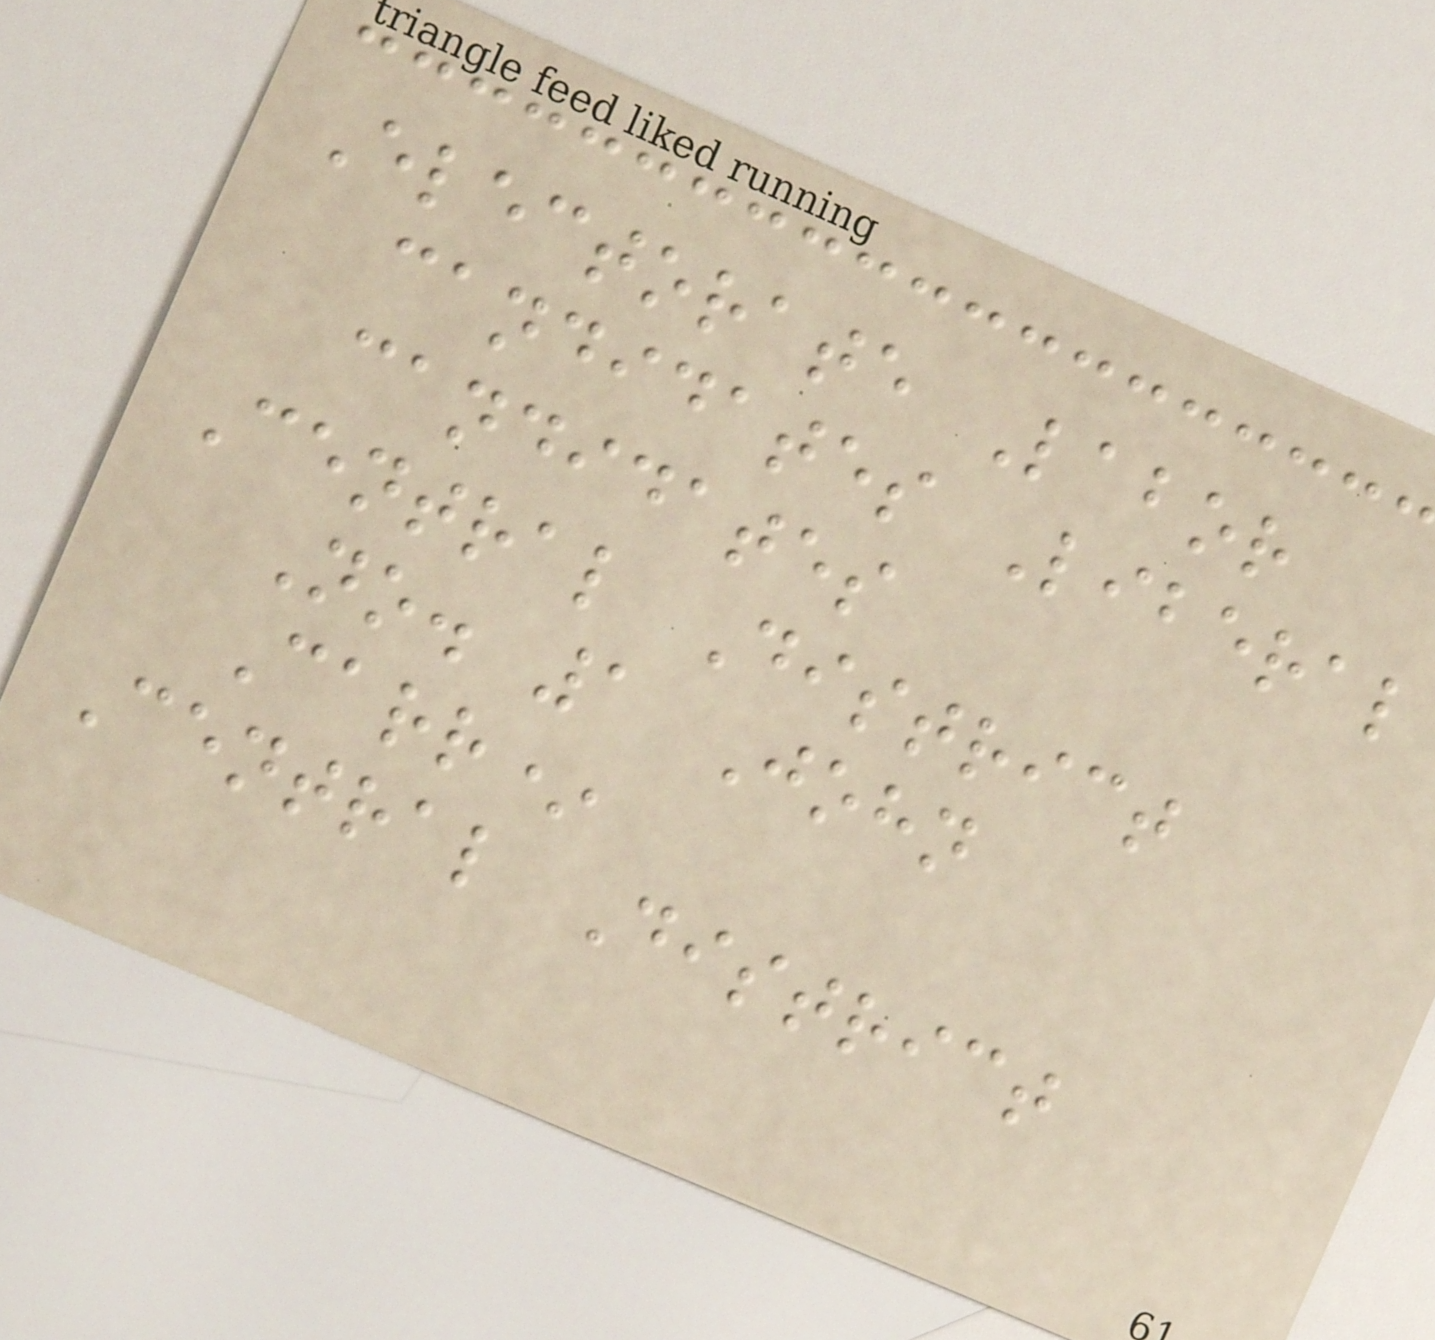Electorate Labor
candidates Liberal
candidates
Central District
No. 1 John
Carr*
Central District
